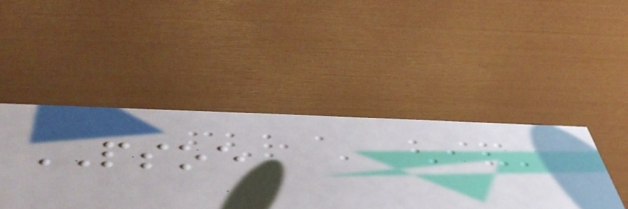PSOE
